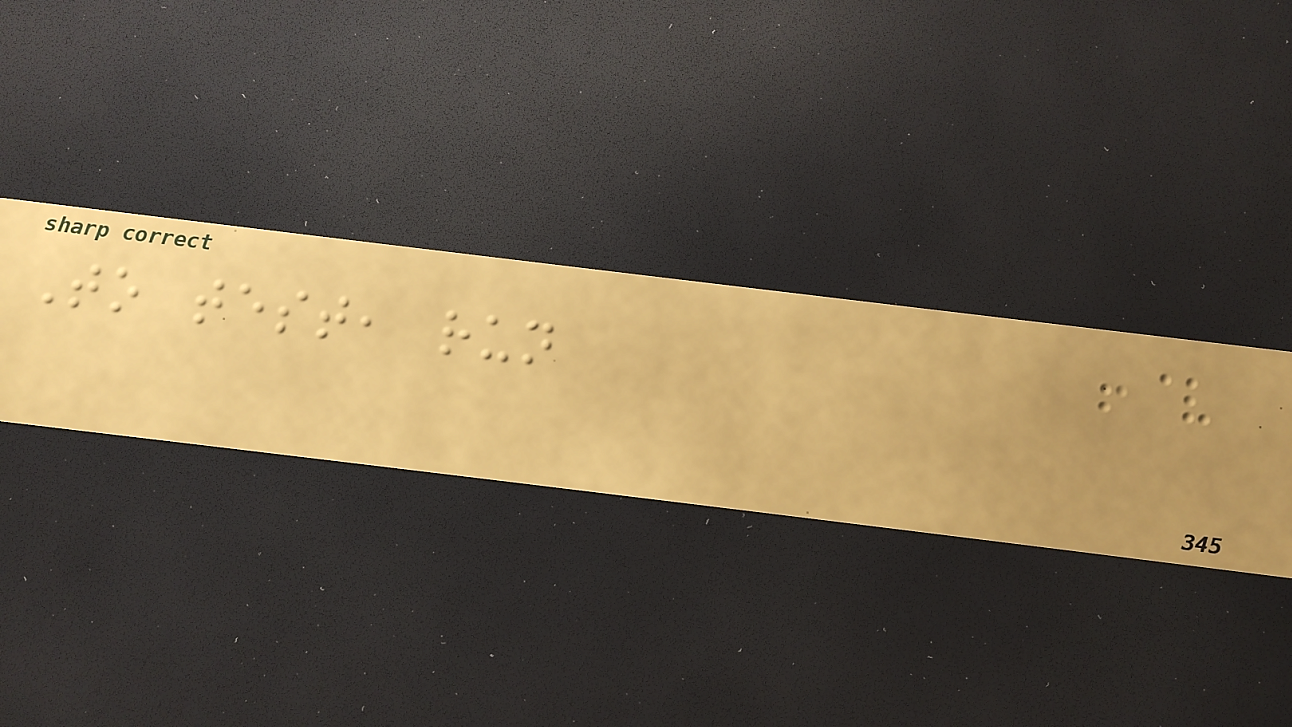To test, run
